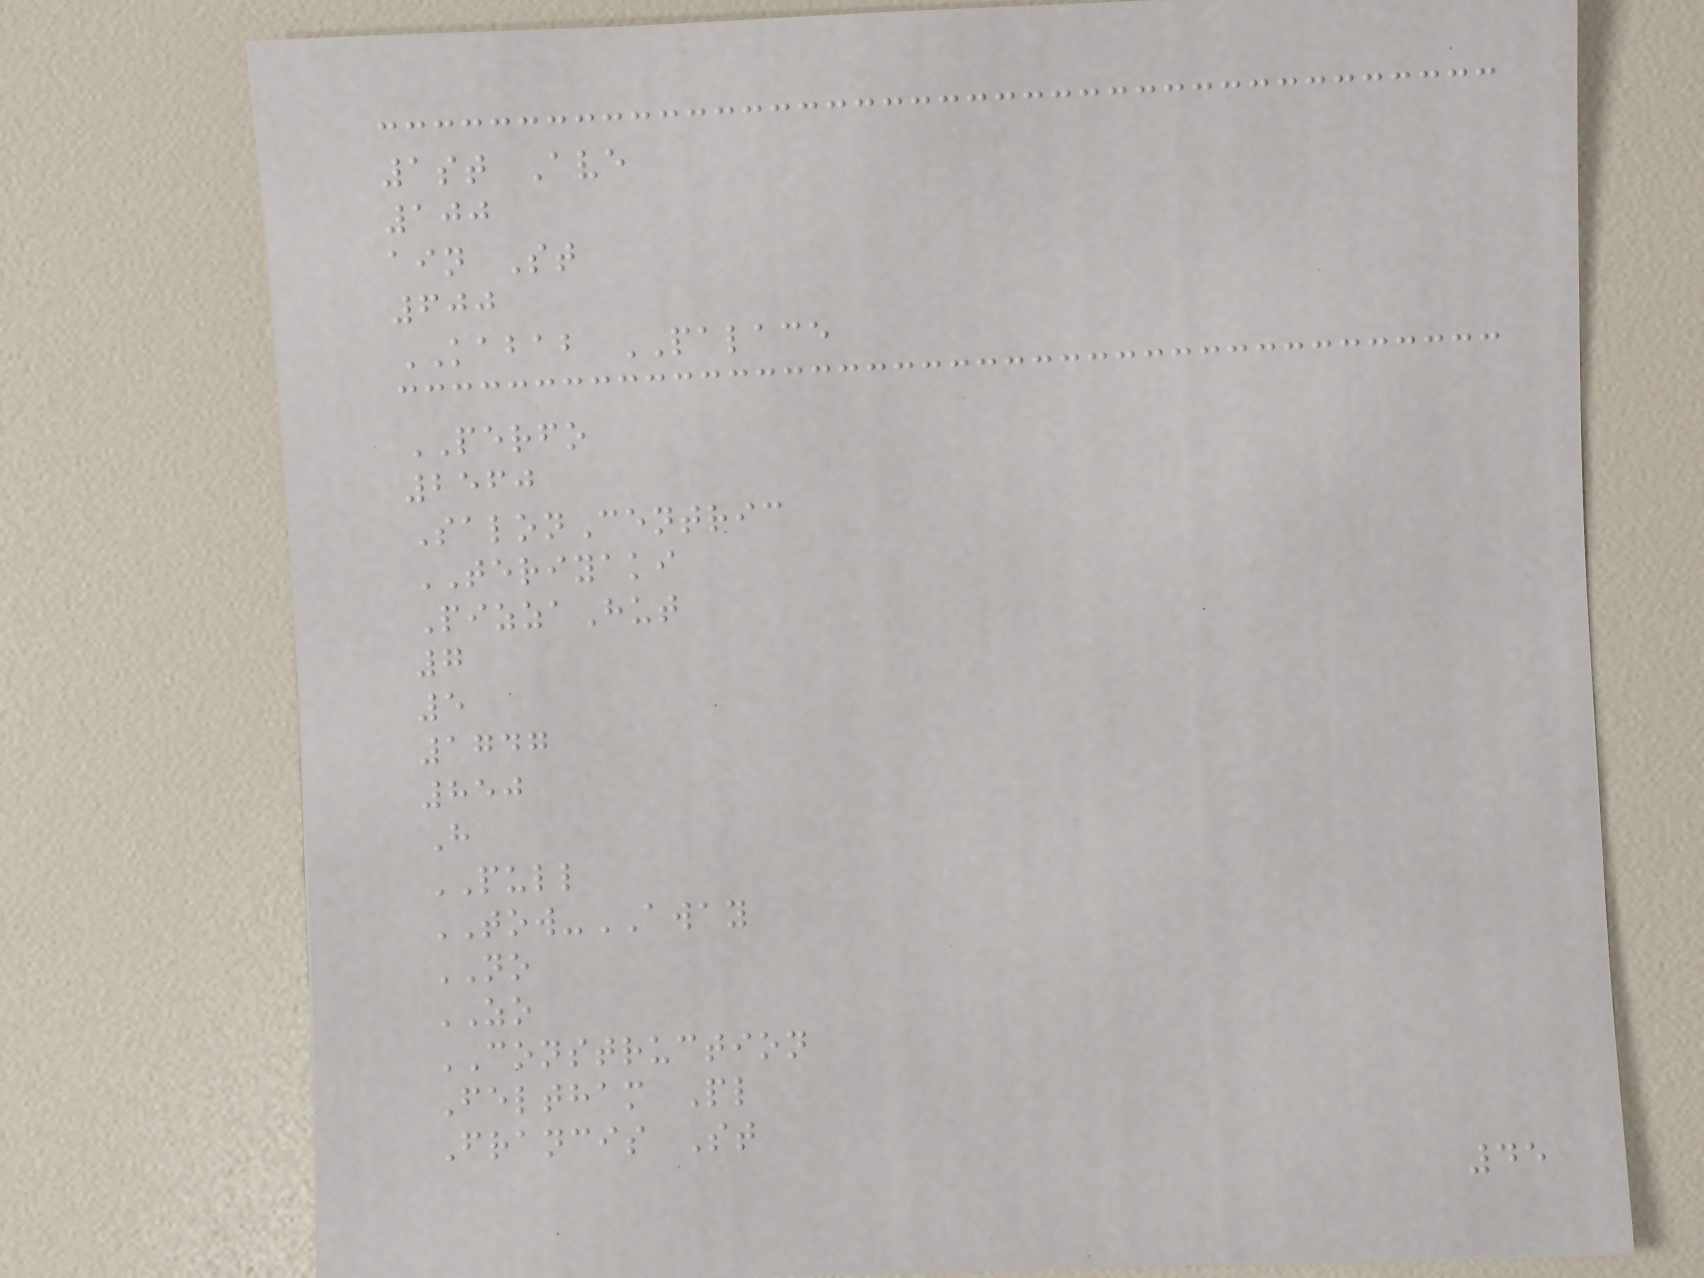1st Ave
100
ain St
600
KABAB PALACE
PERFO
2560
SalonCentric
TERIYAKI
PizzaHut
7
5
1747
850
H
PULL
TOW-AWAY
NO
ZO
CONSTRUCTION
Feltham Pl
Francis St
45
